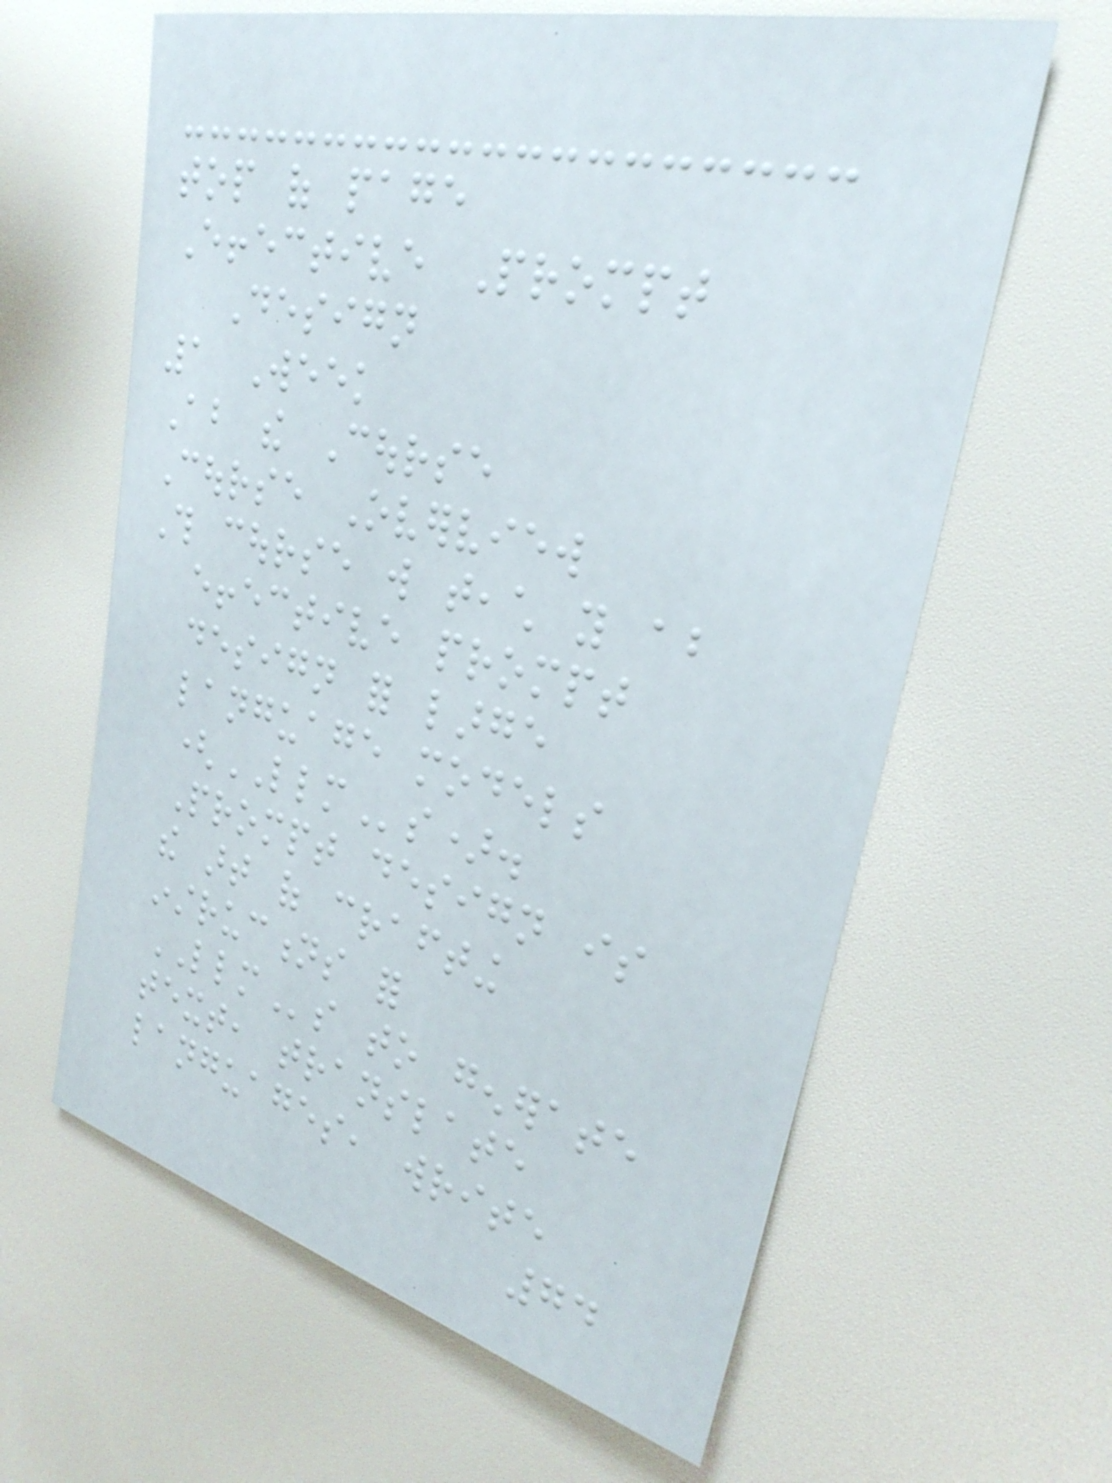top of page
Effective Prompt
Design
1 Week
About the Course
Course Overview
This course will teach you about
effective prompt
design for large
language models
(LLMs).
Prompt design is
the art of crafting
instructions for
LLMs to generate
text, translate
languages, write
74
